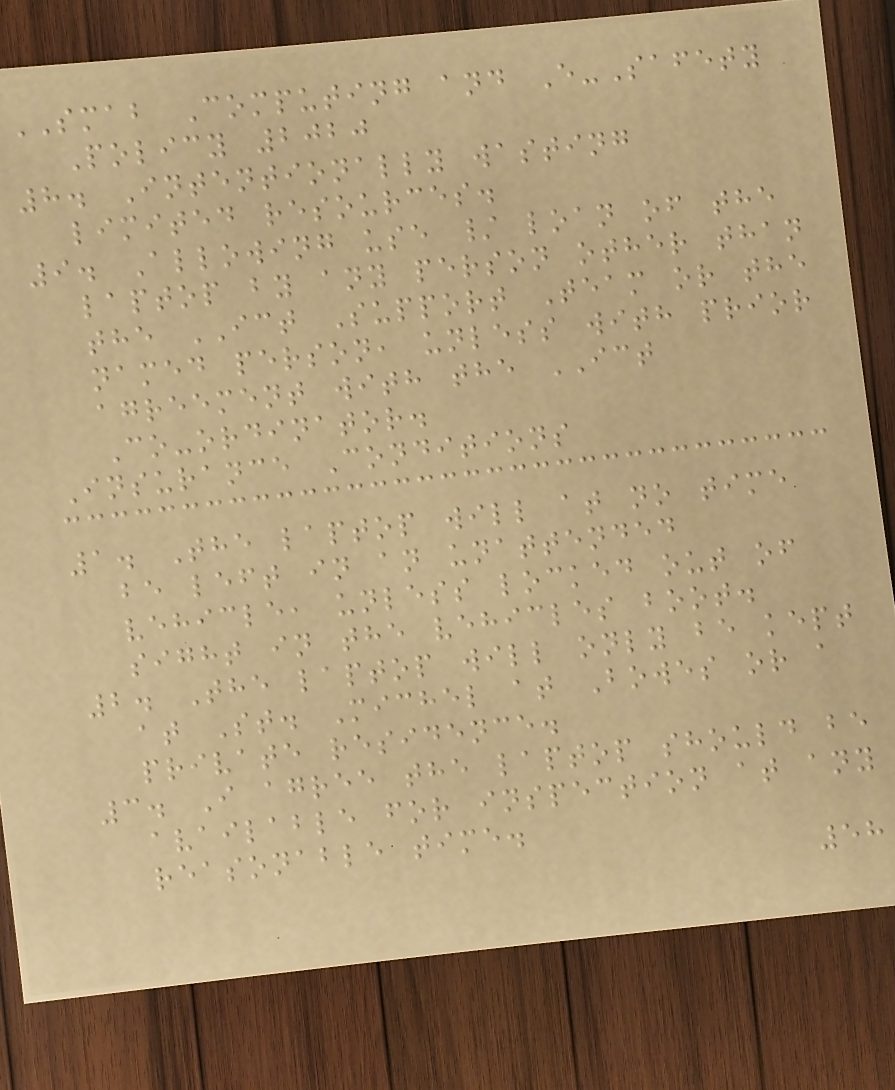SMAB Computing and E-Safety
Policy 2020
8. Intentionally wasting
limited resources.
9. Allowing use / loan of the
laptop by any person other than
the ICT Support Team or the
named person, unless with prior
agreement with the ICT
Co-ordinator.
Insurance Conditions
1. The laptop will at no time
be left in an unattended
vehicle, unless locked out of
sight in the vehicles boot.
2. The laptop will only be kept
at St. Michel at Bowes or a
private residence.
3. I agree the laptop should be
available for inspection at any
reasonable time.
58
